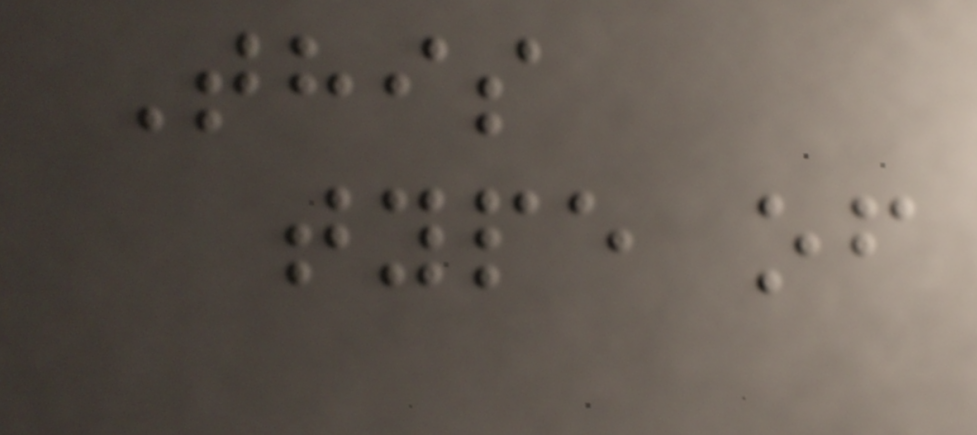This
type of
